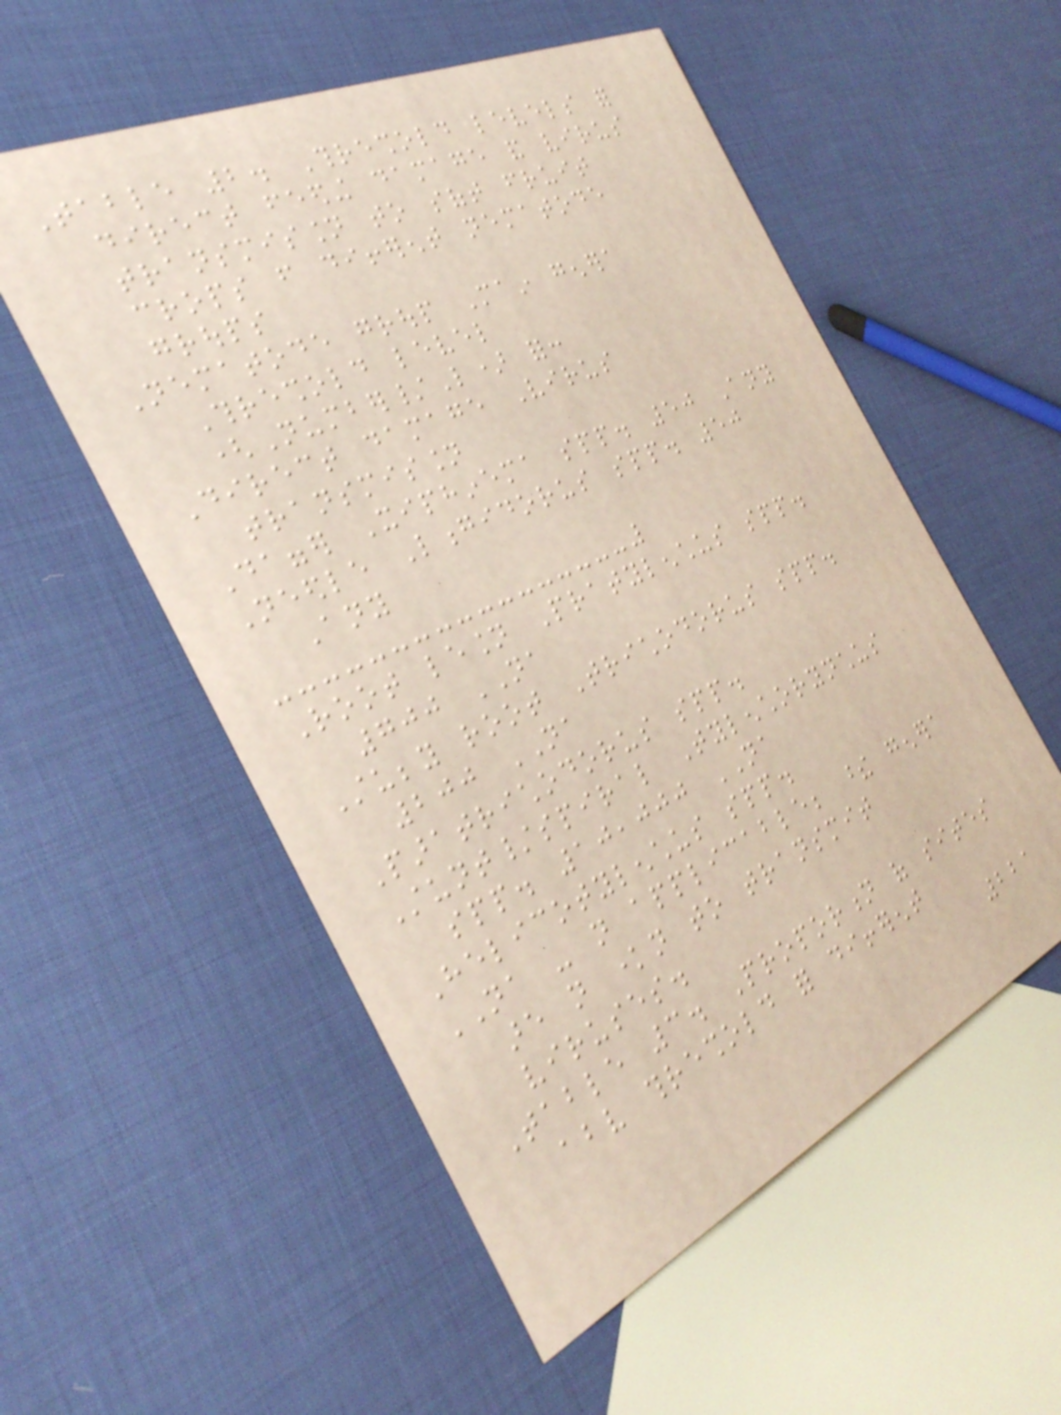Table 2. Threshold levels for
direct feeding damage and virus
transmission to soft fruit
crops from different nematode
groups
Nematode group Main genera
Threshold level
(Number/L) for:
Direct damage Virus
transmission
Dagger Xiphinema spp. 50 Any
Needle Longidorus spp. 50
Any
Root lesion Pratylenchus spp.
700 NA
Stubby root Trichodorus spp.
200 NA
Paratrichodorus spp.
Stunt/spiral Tylenchorynchus
spp. 10,000 NA
Helicotylenchus spp.
NA - not applicable; these genera
are not known to transmit
viruses.
Table 3. Proportion of sites
above threshold for different
221
